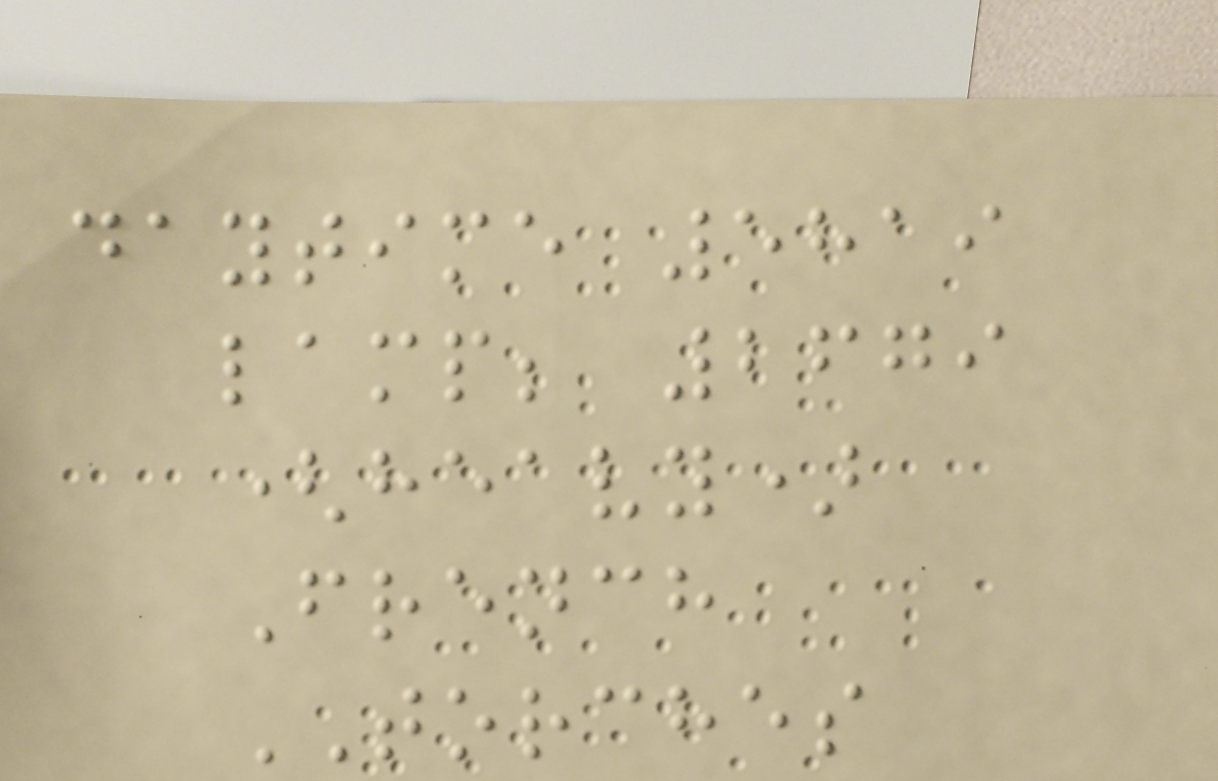daytime 5819
lamp; 2679
(heavy)
French
TORCHES
